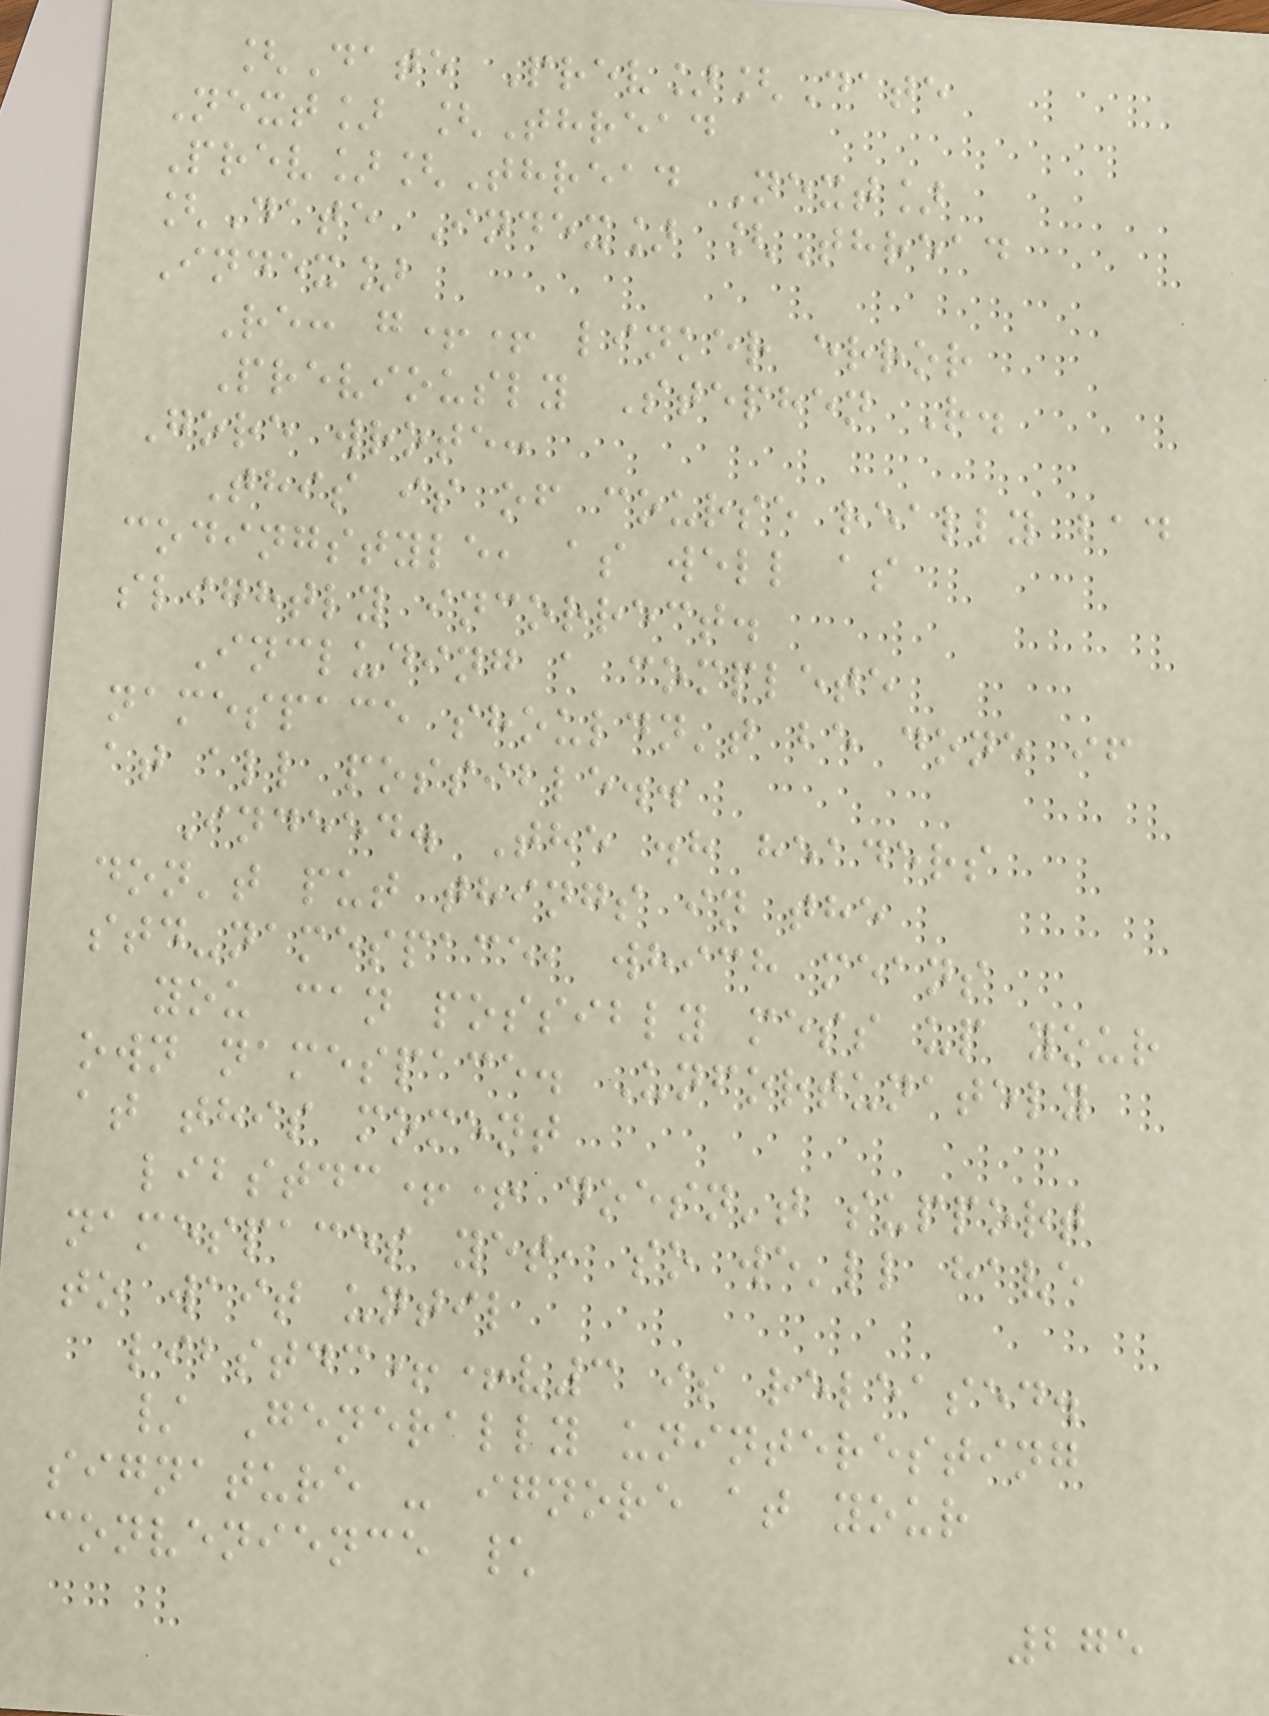[Date Prev][Date
Next] [Thread
Prev][Thread Next]
[Date Index] [Thread
Index]
Re: g++ linker error
Previously Stephen R.
Gore wrote:
This is of course really bad
codingstyle, as well as
slightly incorrect.
Including a complete
namespace shouldn't be done if
at all possible..
Indeed. The .h headers
don't put things in the
std-namespace, which means
you can possibly mess up your
own namespace. Unfortunately
at this moment
libstdc++ doesn't support
namespaces yet, so we'll have
to wait until
libstdc++v3 is released.
/ Generally uninteresting
signature - ignore at your
convenience \
275
